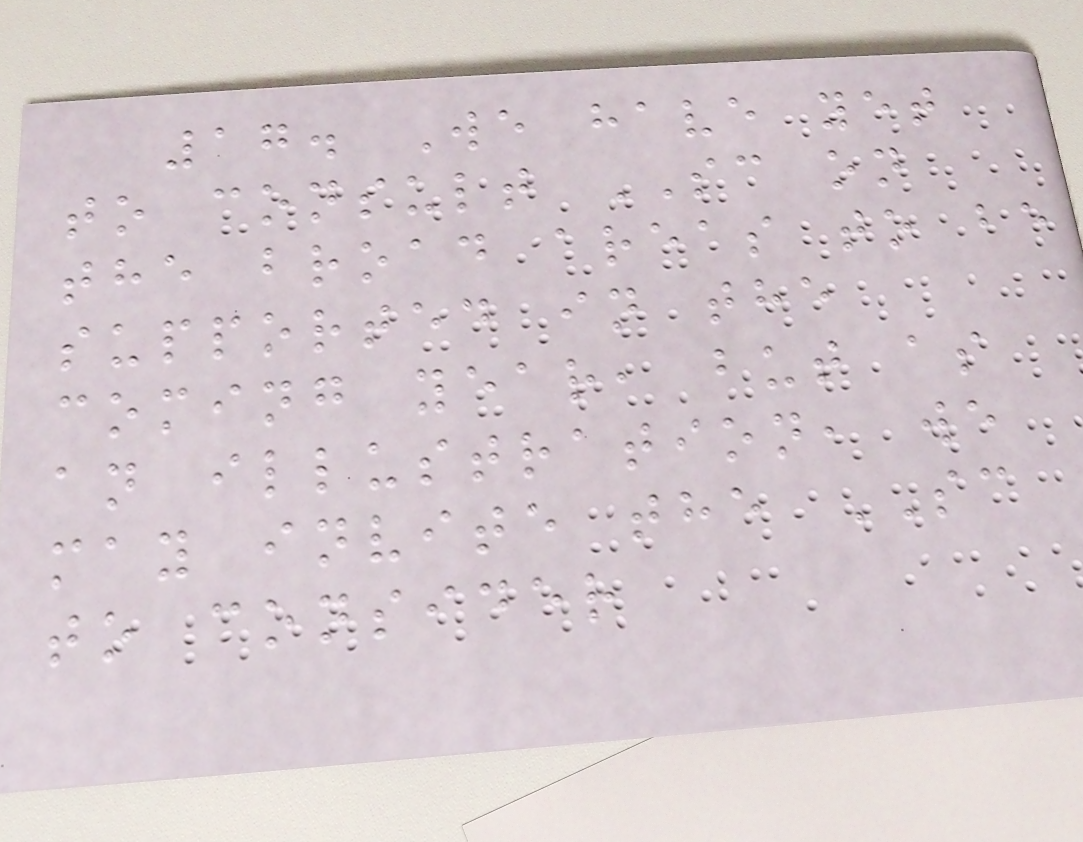17. We have yet
to consult SC on
the broad areas to be
supported in the
coming year, but as
an illustration, we
may invite the SC
to consider
